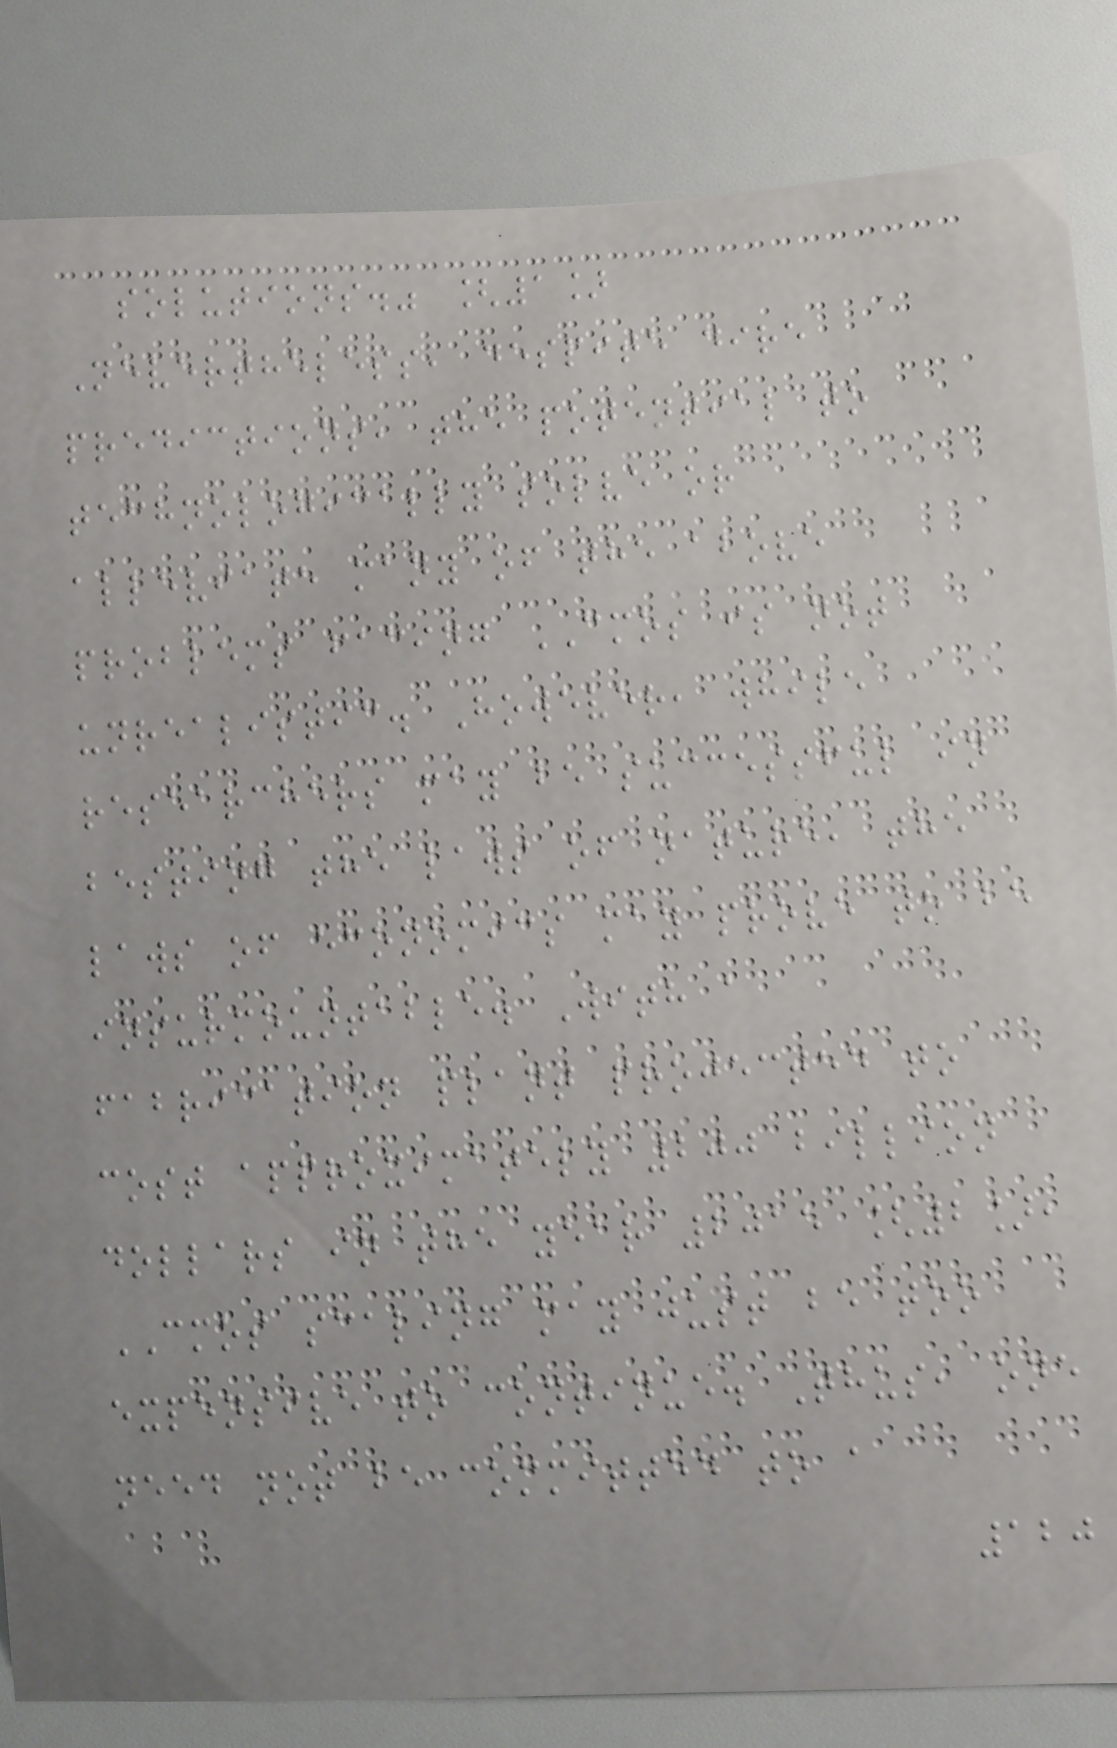solutions." [1]
Nevertheless, despite dire
predictions, the potential to
technologically solve or
alleviate many of the above
problems facing CMOS is not
unrealistic. However, while
researchers may be successful in
besting the laws of nature, the
laws of economics may prove to be
insurmountable. With a
fabrication plant projected to
cost approximately 200 billion
dollars in the year 2015 [2],
CMOS scaling may just be too
expensive to continue. Thus, one
need not be committed to a
120
